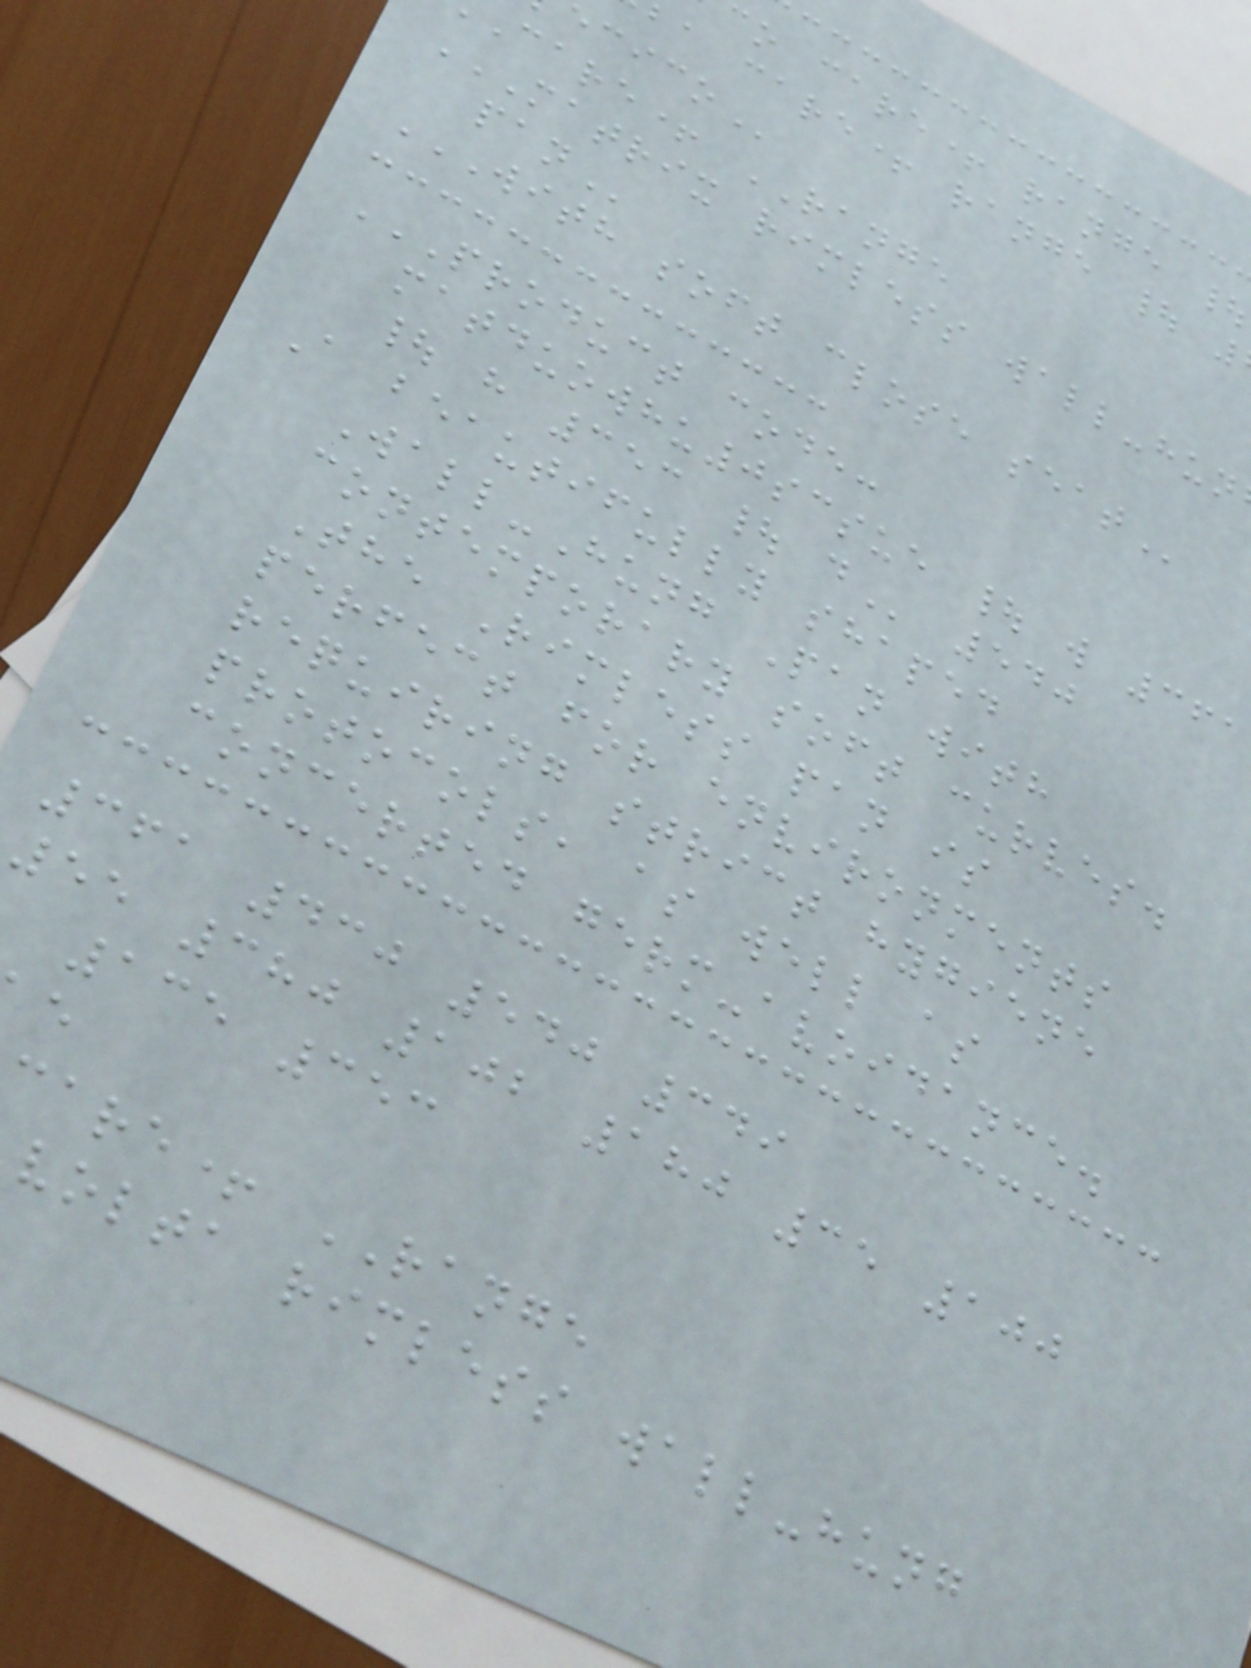co care+ range |
ba care+ range |
care+ RANGE
WITH SOFT CLOSE SEAT
PRODUCT CODE:
matduowhu0scsue | w 361
| h 353 |
A beautifully shaped
Wall-Hung Pan with
contemporary soft curves.
The Rimless pan is
perfect for environments
requiring strict hygiene
protocols, as well as
concerted germ-avoidance.
361 430 540 349
55 380 102 180 35 100
135 353
care+ RANGE
volta rimless wall-hung
